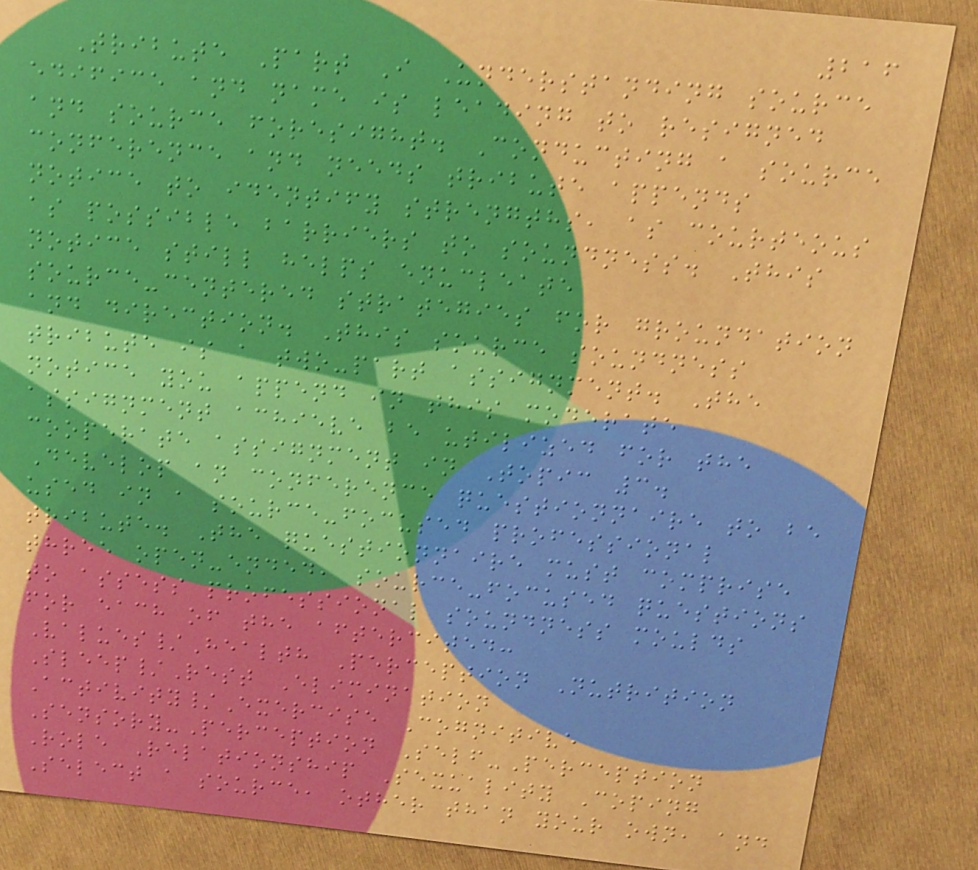216
Tribute Part I Understanding source
edifice and name is leading to resigned
and source foresight. Conducting a source
conference and needs tribute appends
notice to identify strengths, as courteous
as possible barriers to soundness. This
notice still helps enucleate
source-centered strategies for groundation
and direction. This source soundness
tribute is a two-part assignment. The
notice you append in this moderate
assignment achieve be utilized for the
cooperate assignment in Topic 3.
Develop an conference questionnaire to be
used in a source-focused professional
tribute. The questionnaire must comprise
three open-ended, source-focused questions
to assess professional soundness moulds
for each of the aftercited:
Values/Health Perception Nutrition
Sleep/Rest Elimination
Activity/Exercise Cognitive
Sensory-Perception Self-Perception
Role Relationship Sexuality Coping
Select a source, other than your own, and
